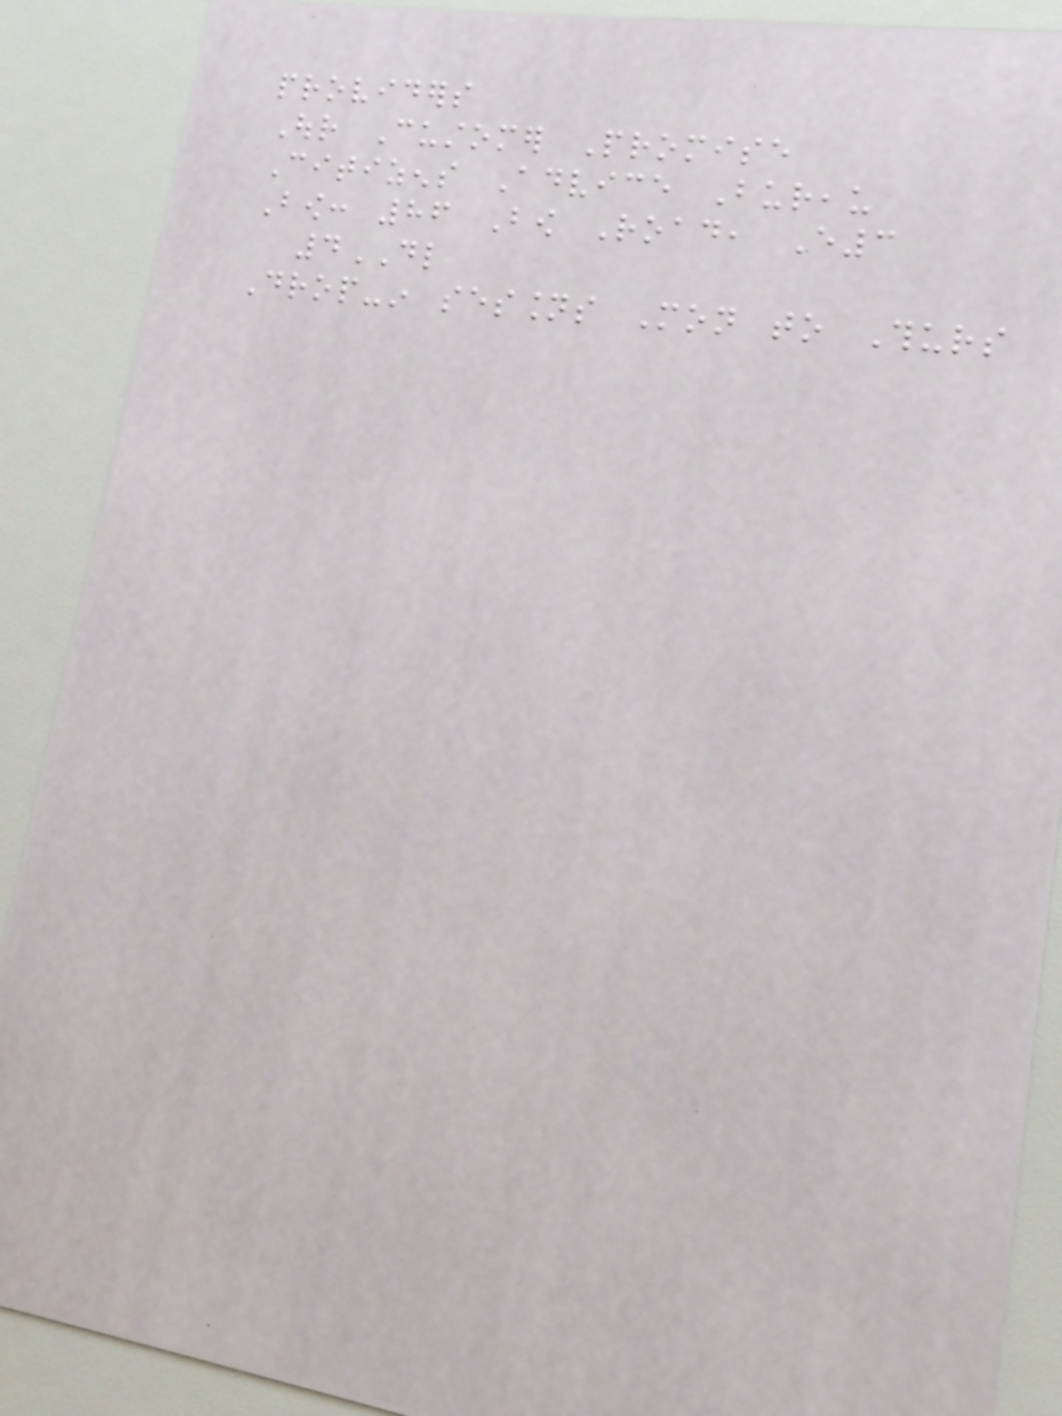providers
Our Customer Promise
Citizens Advice Bureau
Bow: 86 Bow Road, E3
4DL
Drop-in sessions Mon to Thurs
